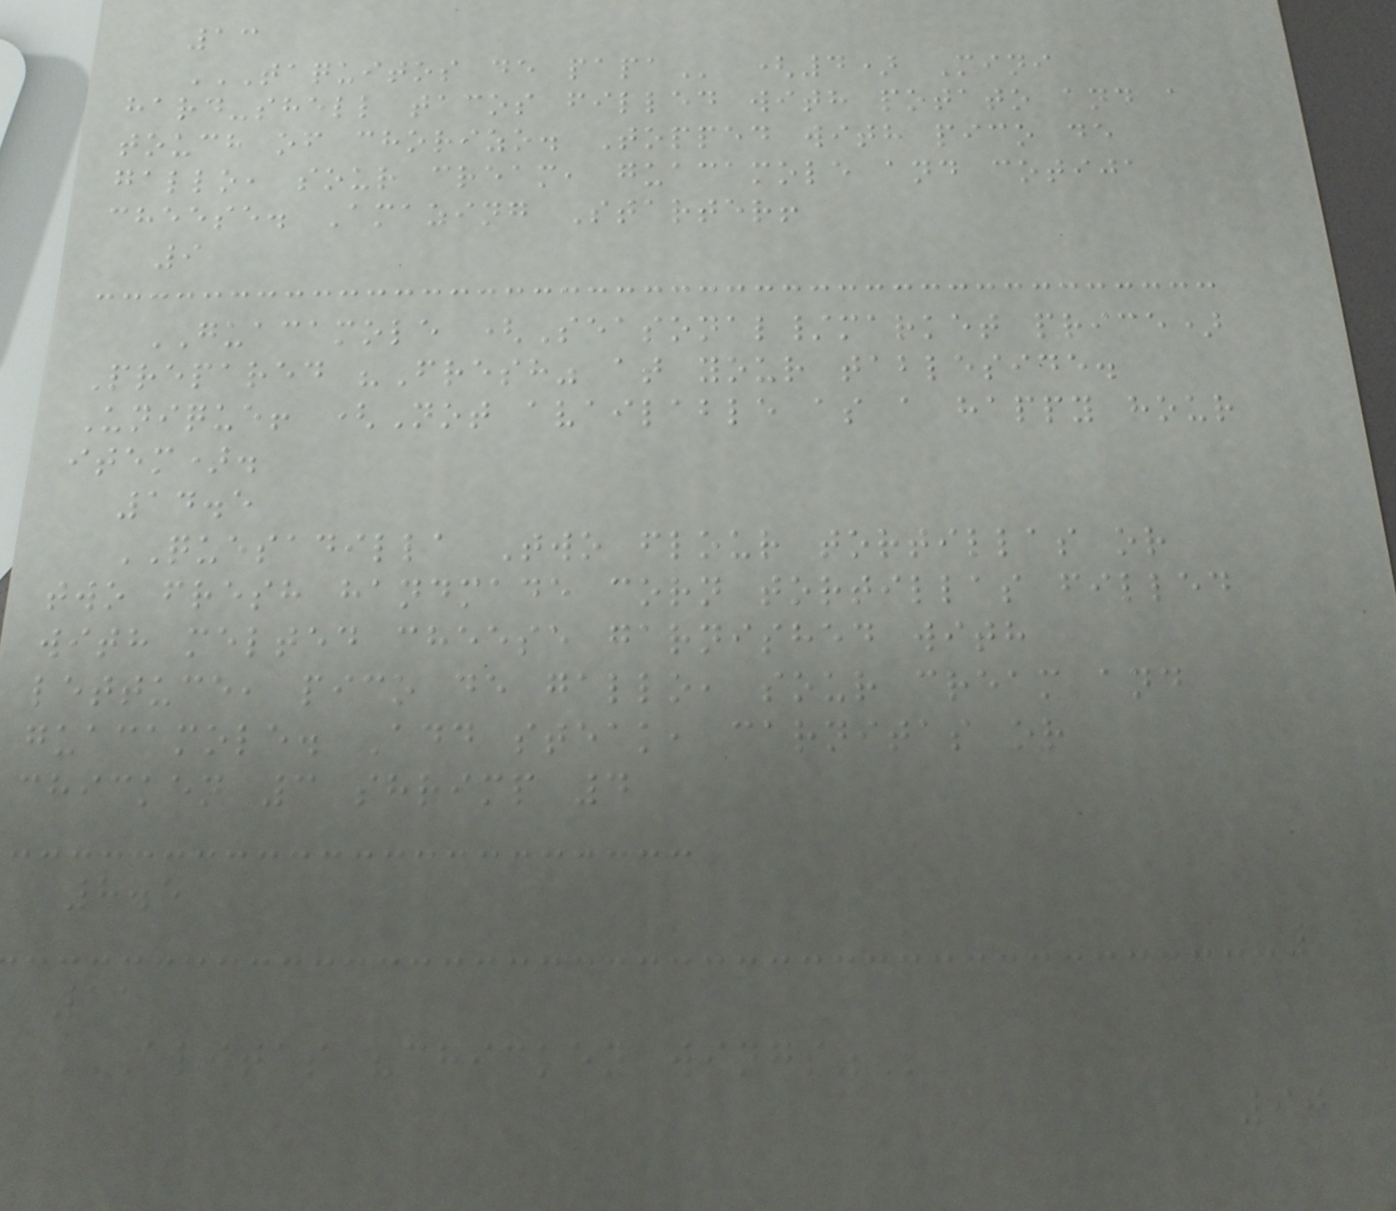13
TAQUITOS DE PAPA (4) Mini
hard-shell tacos filled with potato and a
touch of chorizo. Topped with pico de
gallo, sour cream, guacamole and cotija
cheese. Amazing Starter!
9
GUACAMOLE (Seasonal/market price)
Prepared "Fresh" at your tableside.
Unique! (Not available as a happy hour
item).
14.5
QUESADILLA Two flour tortillas or
two fresh handmade corn tortillas filled
with melted cheese garnished with
lettuce, pico de gallo, sour cream and
guacamole. Add steak, carnitas or
chicken 3 shrimp 4
8.5
11
ALITAS "CHICKEN WINGS"
90
